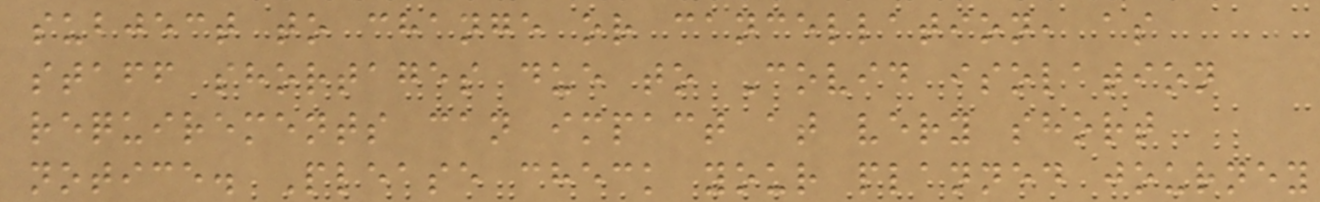subject to change or cancellation, as
staff shortages due to Covid isolation
requirements can impact at very short
notice. Please check your planned journey
